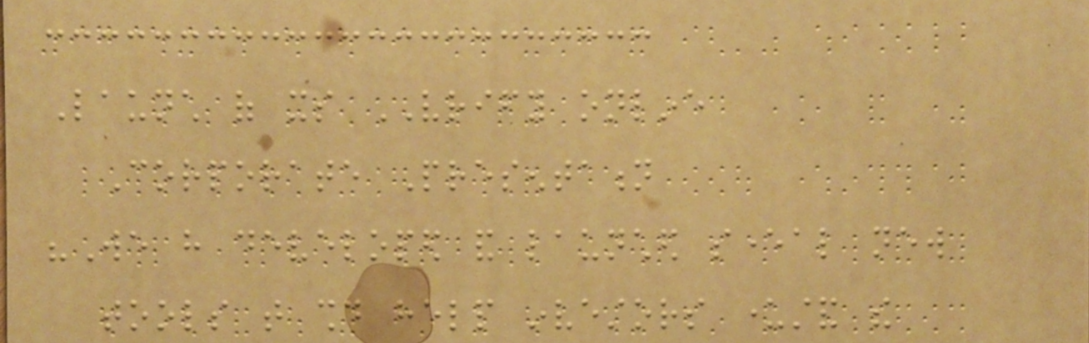Launch of its VRIFY online
Corporate Presentation
"We have developed and launched several new
tools that should help investors understand the
